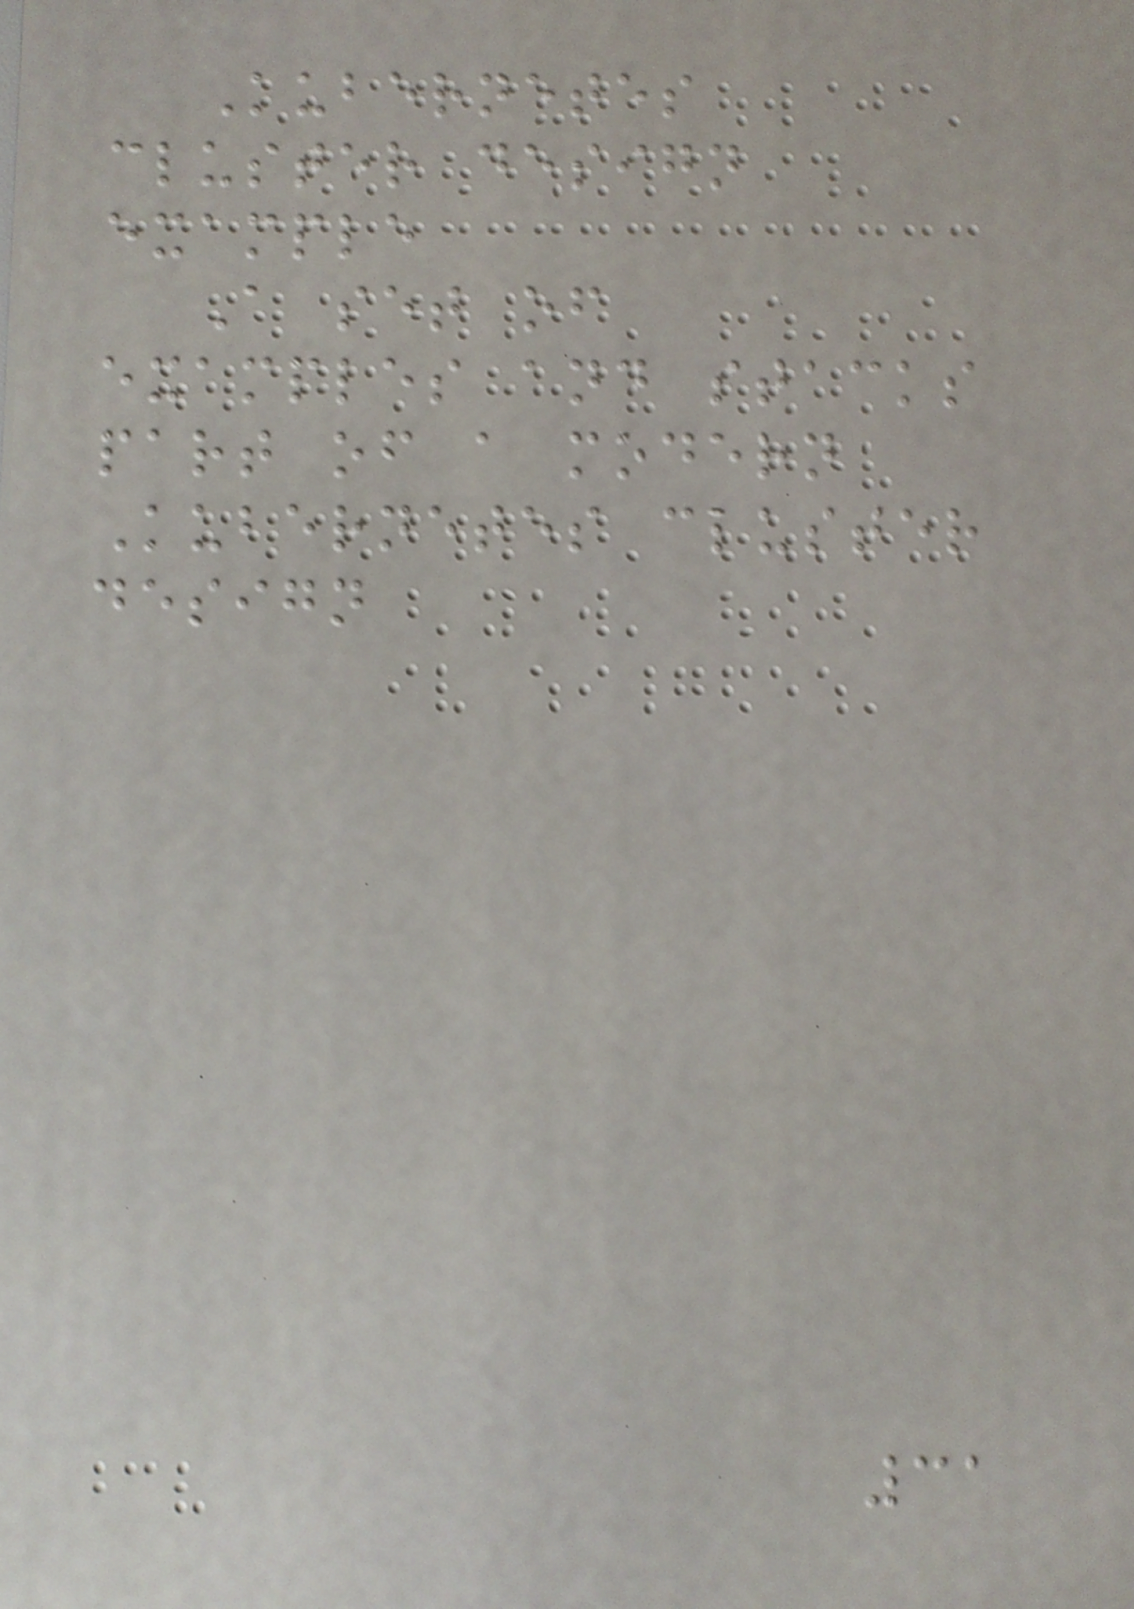Kubernetes
cluster design
example
A set of
examples and stacks
part of a modern
Kubernetes cluster
design
31
